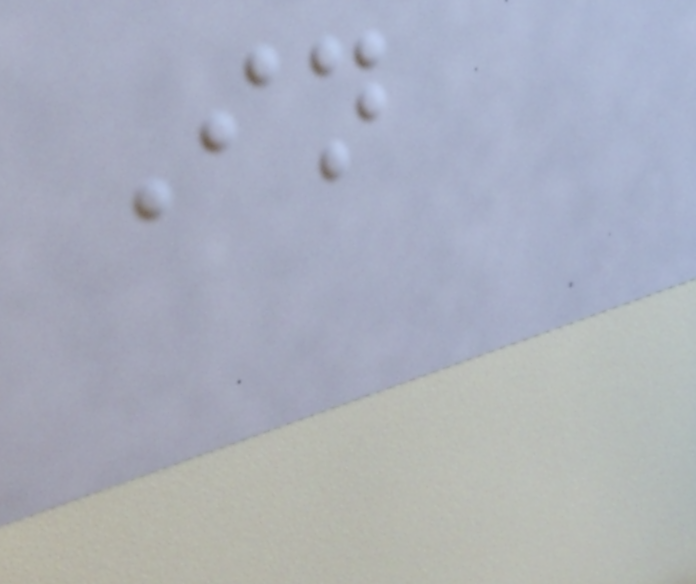In
